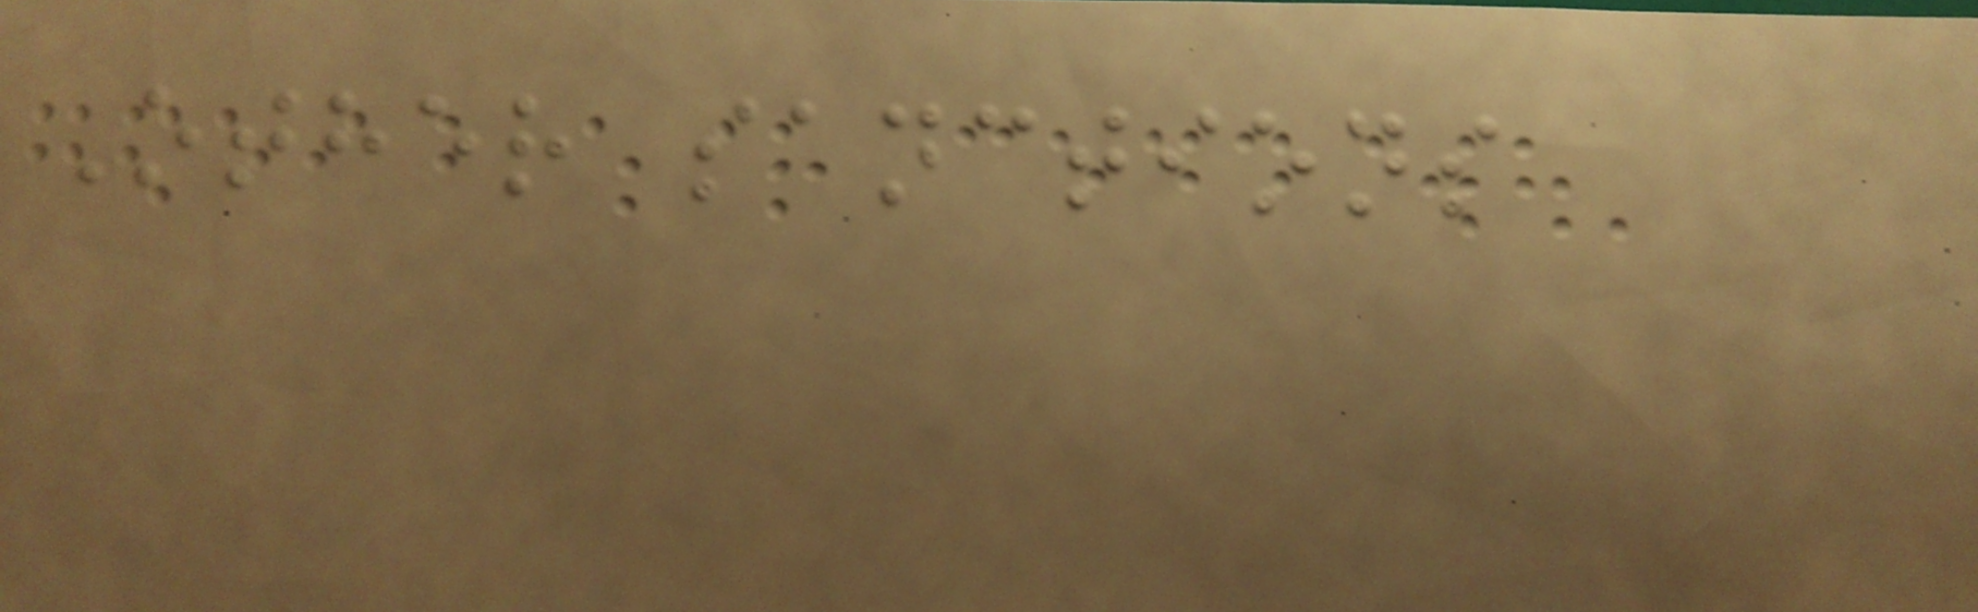Other sanctions
